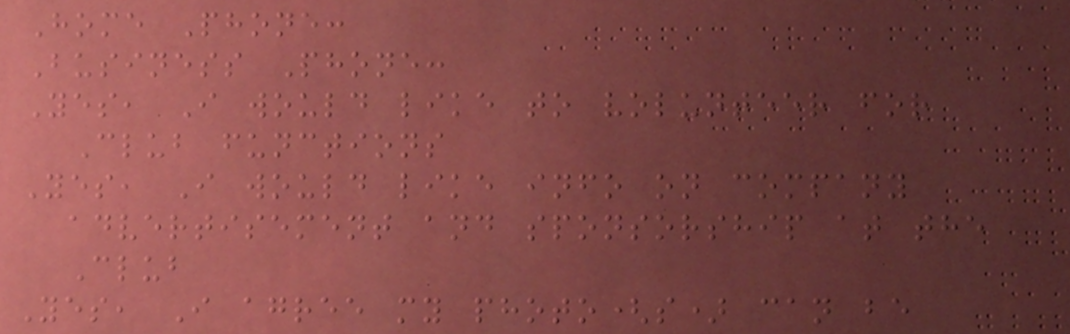Home Phone:
Business Phone:
Yes, I would like to volunteer for
Club functions
Yes, I would like info on company
advertisement and sponsorship at the
Club
Yes, I agree my photo(s) can be
